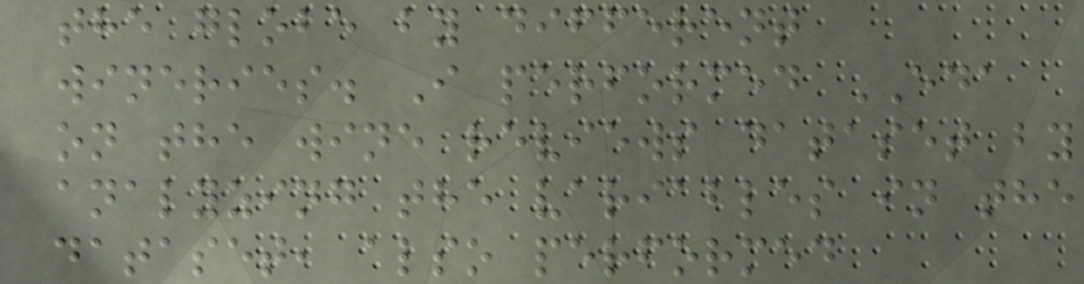the globe by different
wineries. I performed EDA
on the wine reviews dataset by
analyzing the variables in the
dataset, also performed
